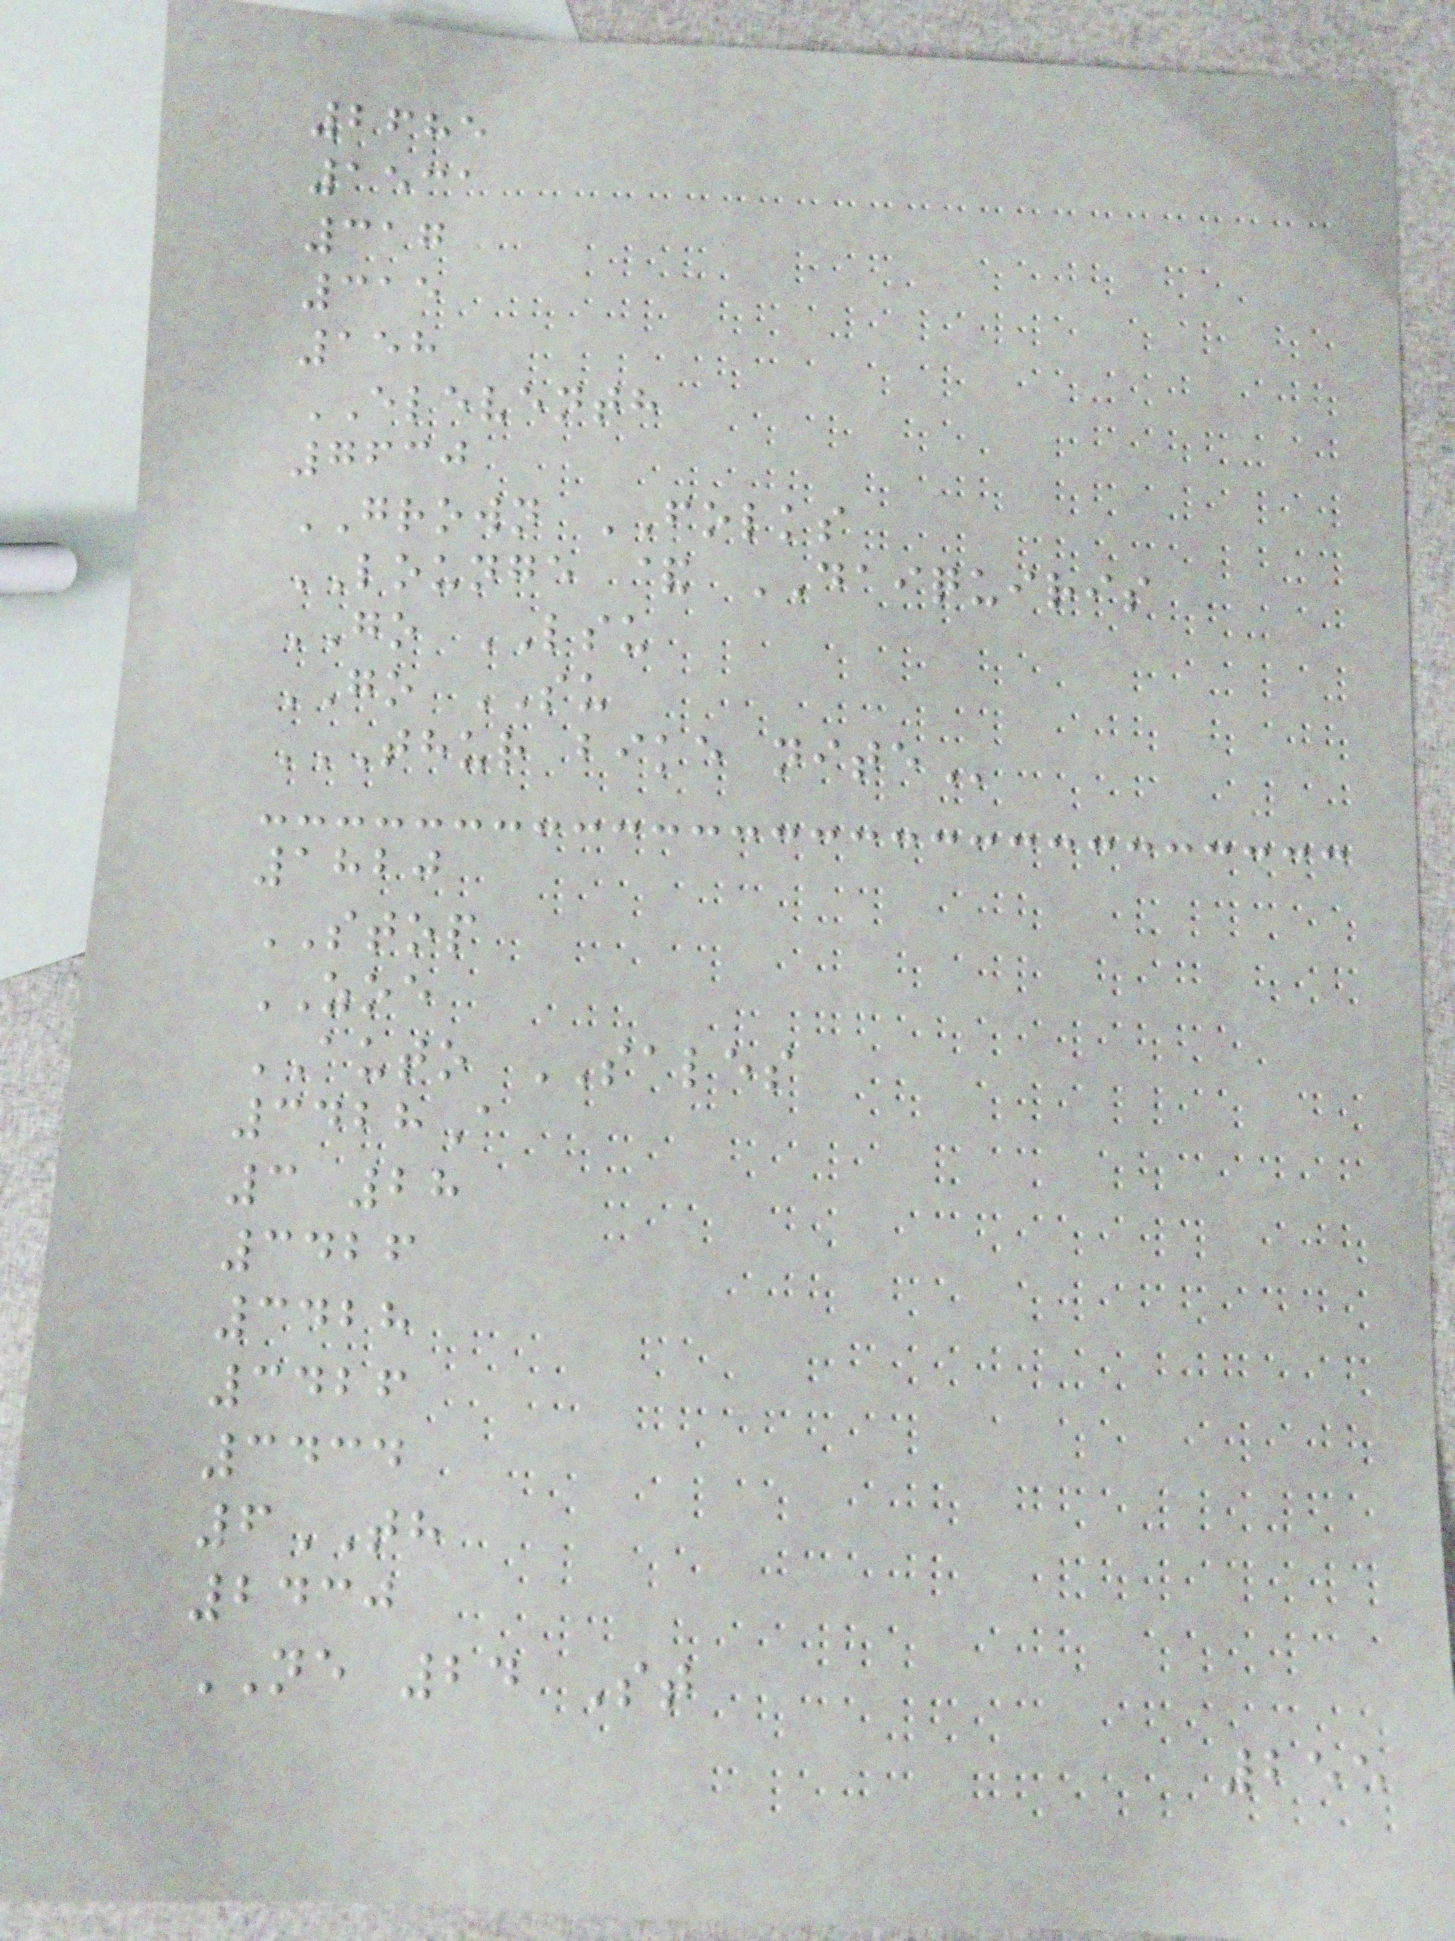2685
1531
317
315
158
ELEVENTH
7630
GROWN FOLKS
LOUNGE & DAIQUIRIS
GO LSU
GO SU
THUR BIKE NITE
1820
STOP
ZOE
AUTO SALES
3428A
3 28
3426
3428
3426
3434
6TH
2430
NE 24 St
255
